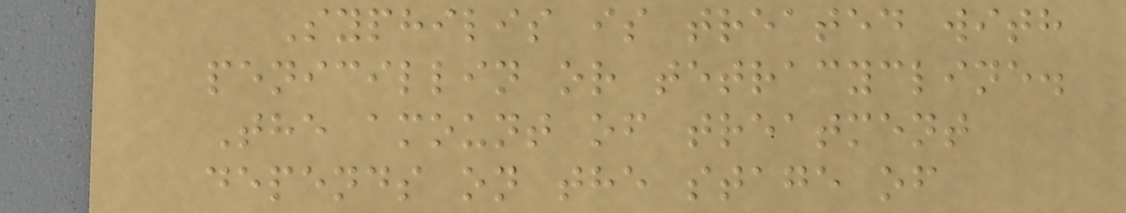Syphilis is treated with
penicillin or tetracycline.
The amount of treatment
depends on the stage of
